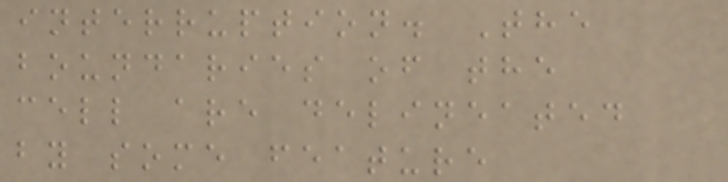interruption. The
boundaries of the
cell are delineated
by some feature
